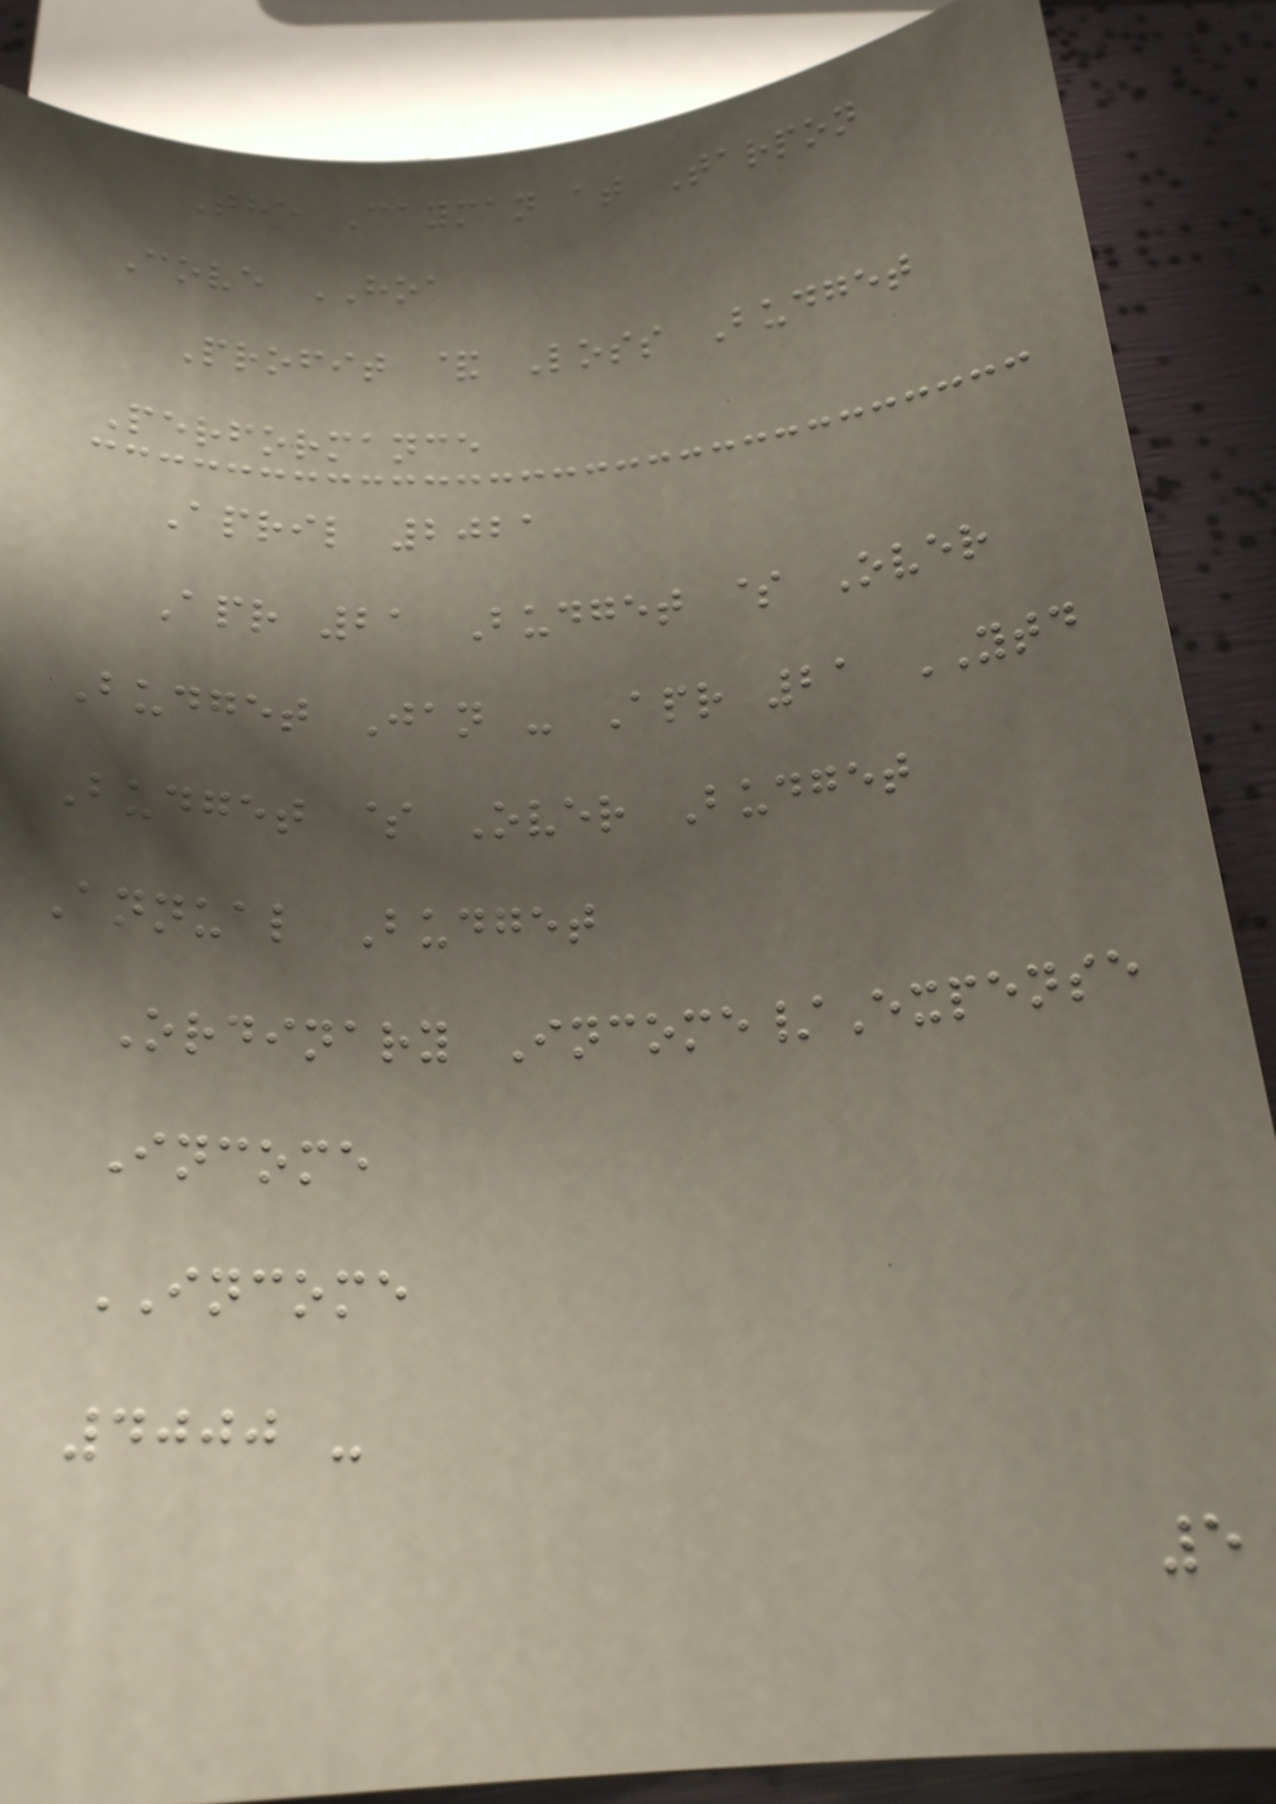The Cayman at Tarpon
Cove HOA
Profit & Loss Budget
Performance
April 2021
Apr 21 Budget $ Over
Budget Jan - Apr 21 YTD
Budget $ Over Budget
Annual Budget
Ordinary Income/Expense
Income
INCOME
4000 -
5
